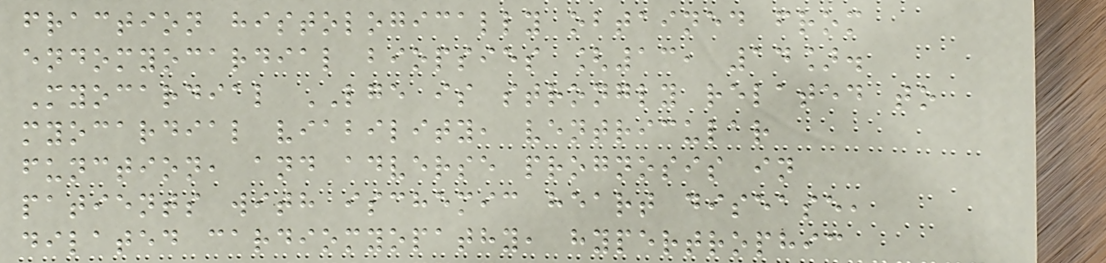fraction histologically obtained from
endomyocardial biopsies [13, 14].
Myocardial LGE is strongly related to
myocardial viability, ventricular
function, and adverse prognosis in
patients with ischemic heart disease,
dilated cardiomyopathy, hypertrophic
